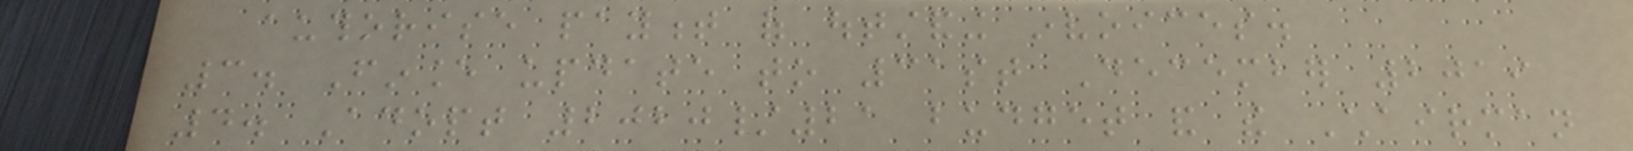authorise payment of outstanding invoices.
3. Finance update to 31st December 2019
4. Adopt 2020/21 budget and the Chairman
